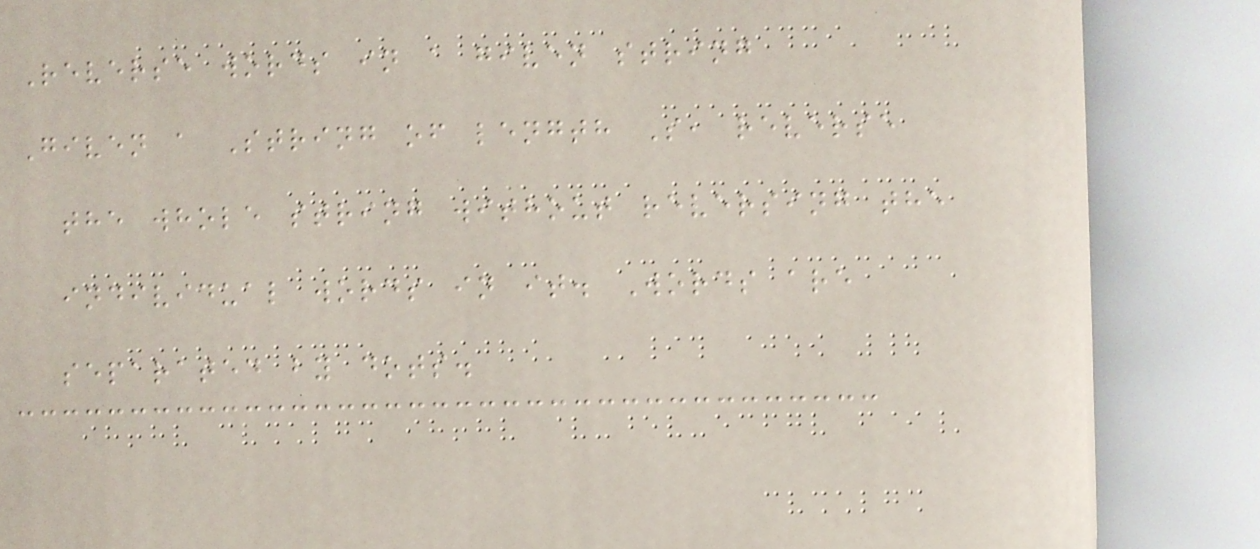Reverse words in a given string
Given a String of length S, reverse
the whole string without reversing the
individual words in it. Words are
separated by dots.
